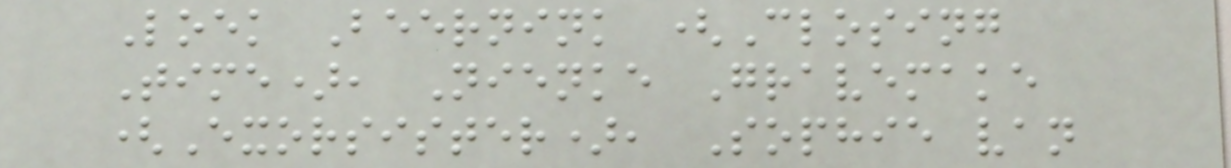Loek Beernink (Closing
Time), Nienke Gravemake
(Exorsister), Sophie van
